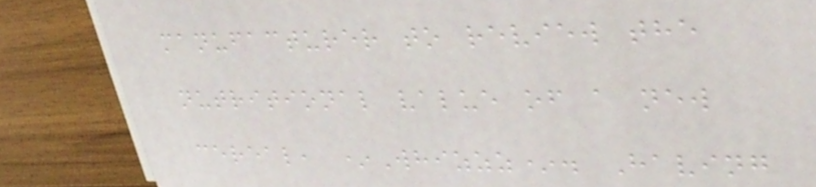manufacturer to review the
nutritional value of a new
cereal, *Whizzz*. Having
